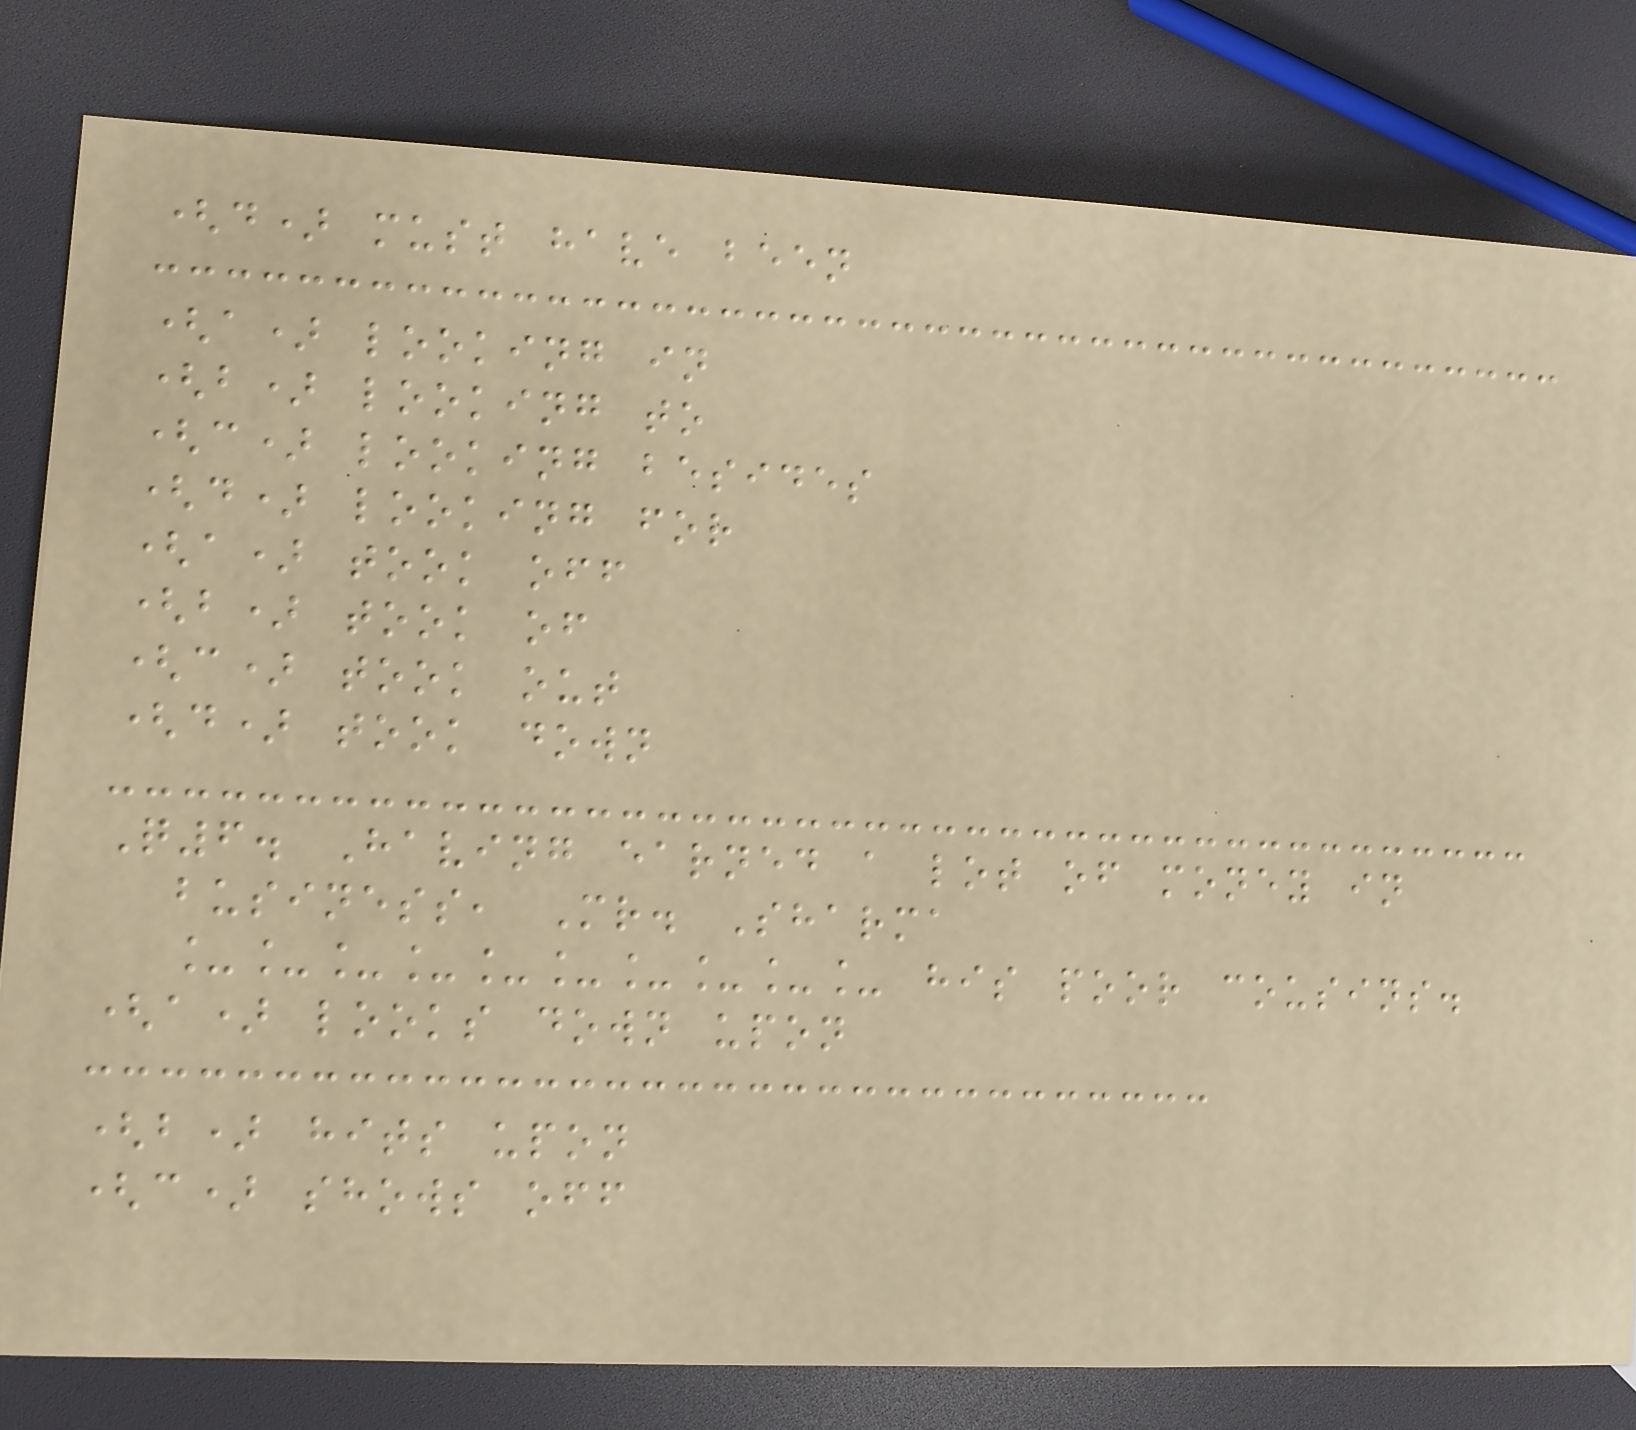(d) must have been
(a) looking in
(b) looking to
(c) looking besides
(d) looking for
(a) took off
(b) took of
(c) took out
(d) took down
Q6. Having earned a lot of money in
business, Mr. Sharma
__________ his poor cousins.
(a) looks down upon
(b) hits upon
(c) shows off
